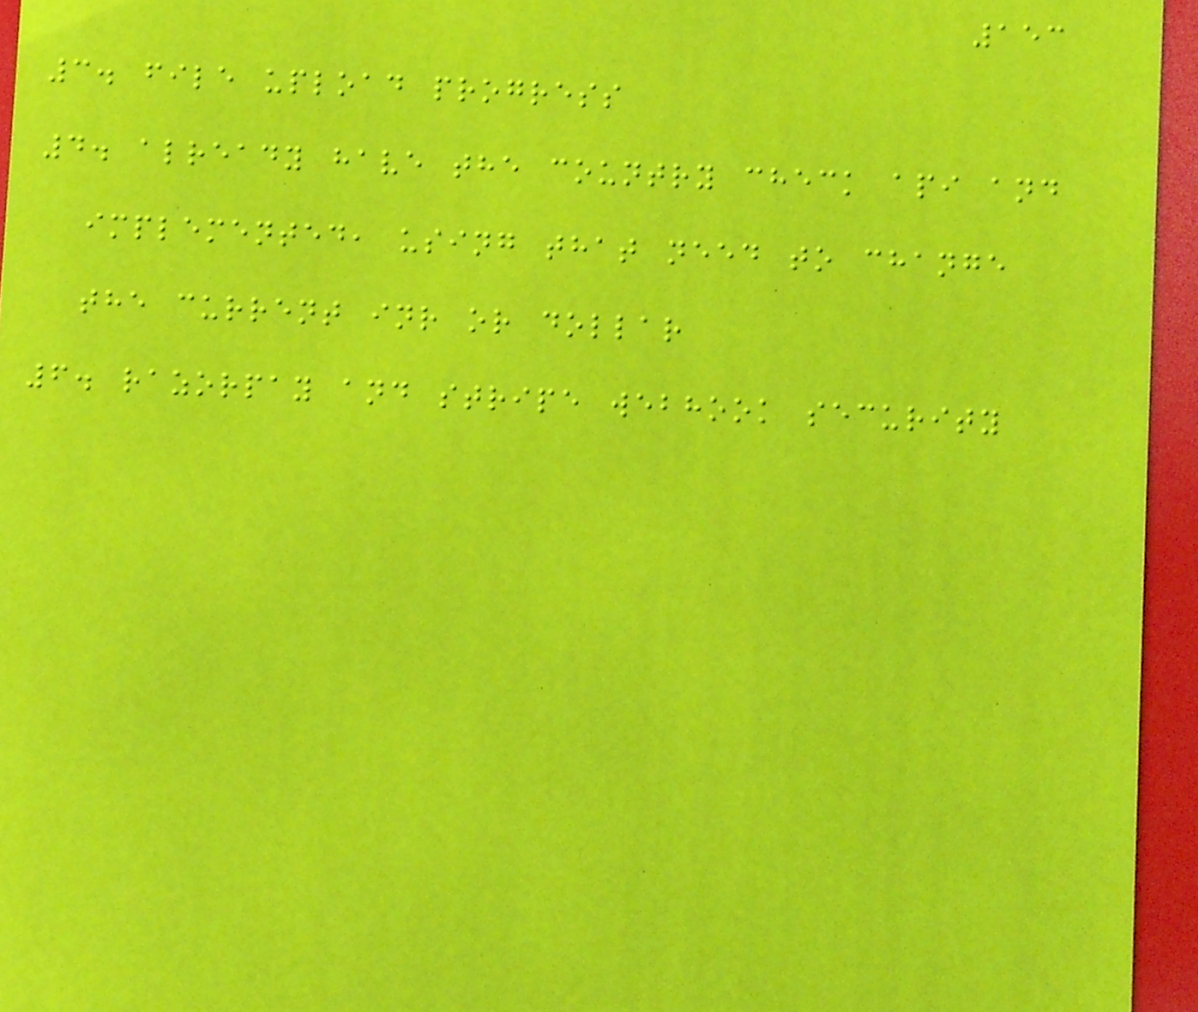153
3. file upload progress
4. already have the country check api and
implemented, using that need to change
the current inr or dollar
6. razorpay and stripe webhook security
